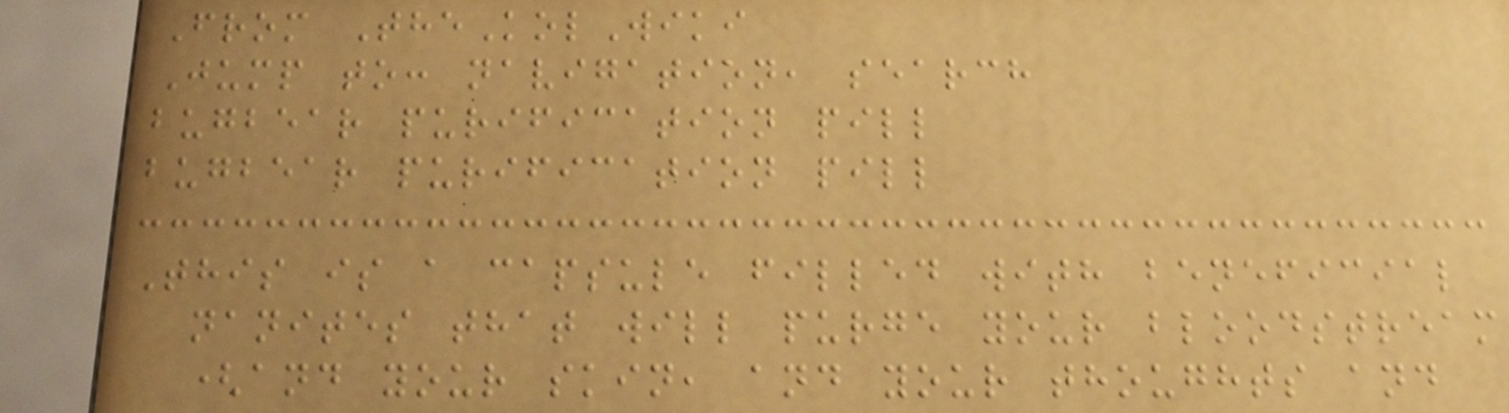From TheKolWiki
Jump to: navigation, search
bugbear purification pill
bugbear purification pill
This is a capsule filled with beneficial
nanites that will purge your bloodstream
(and your skin, and your thoughts and
